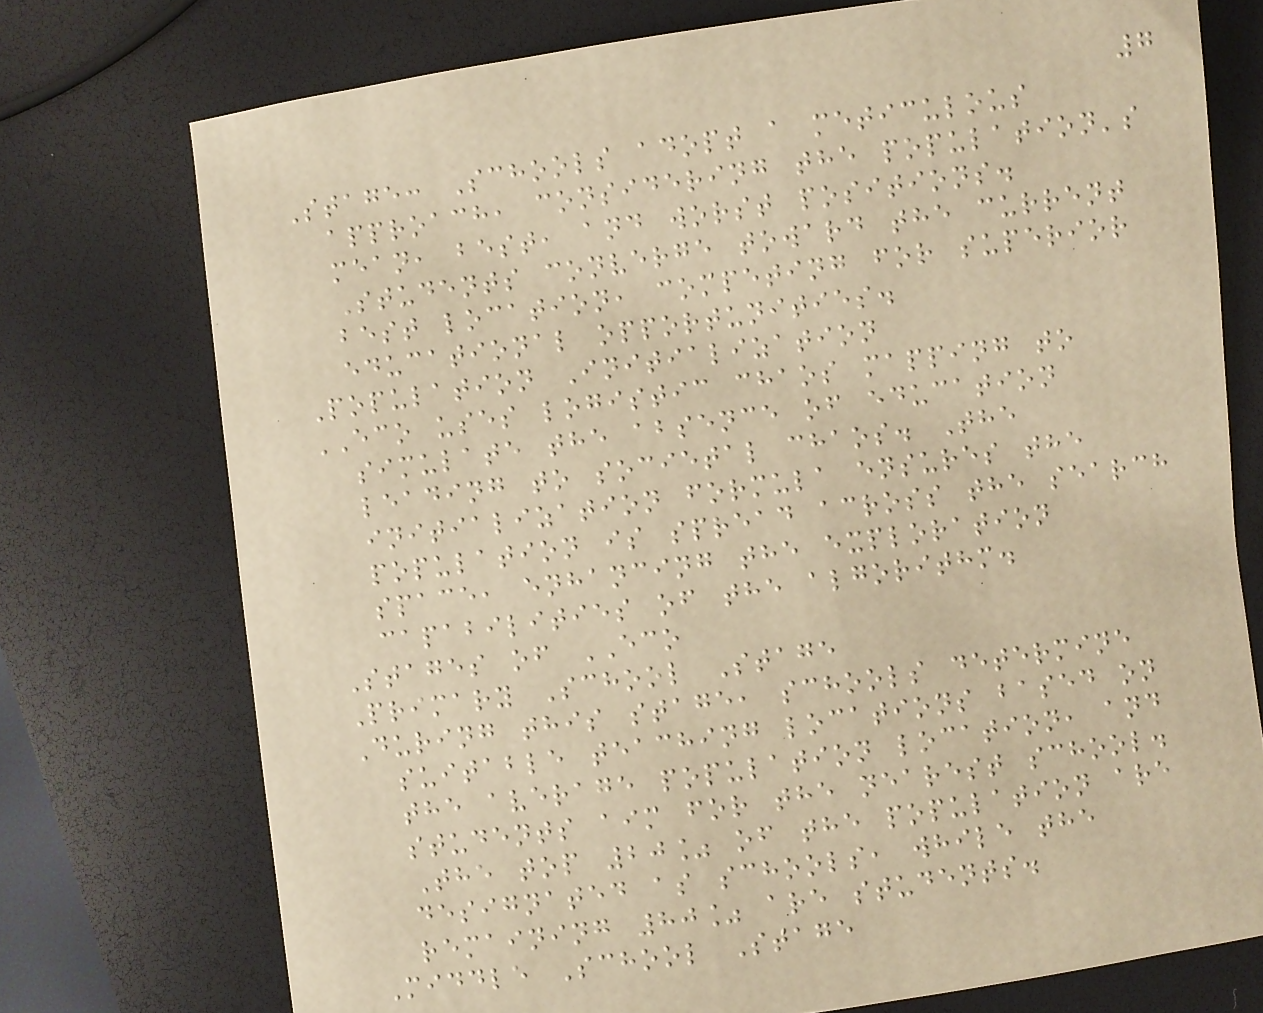7
Stage: Schools adopt a meticulous
approach, considering the population's
mean, best, and worst positions.
Students converge toward the current
best location, competing for superior
educational opportunities.
Population Initialization
ECO uses logistic chaos mapping to
simulate the absence of education
leading to societal chaos. The
initialization formula ensures the
population is spread across the search
space, enhancing the exploration
capabilities of the algorithm.
Stages of ECO
Primary School Stage
During this stage, schools determine
suitable teaching locations based on
the average population location, and
students aim for the nearest school.
The top 20% of the population are
designated as schools, while the
remaining 80% are students.
Middle School Stage
